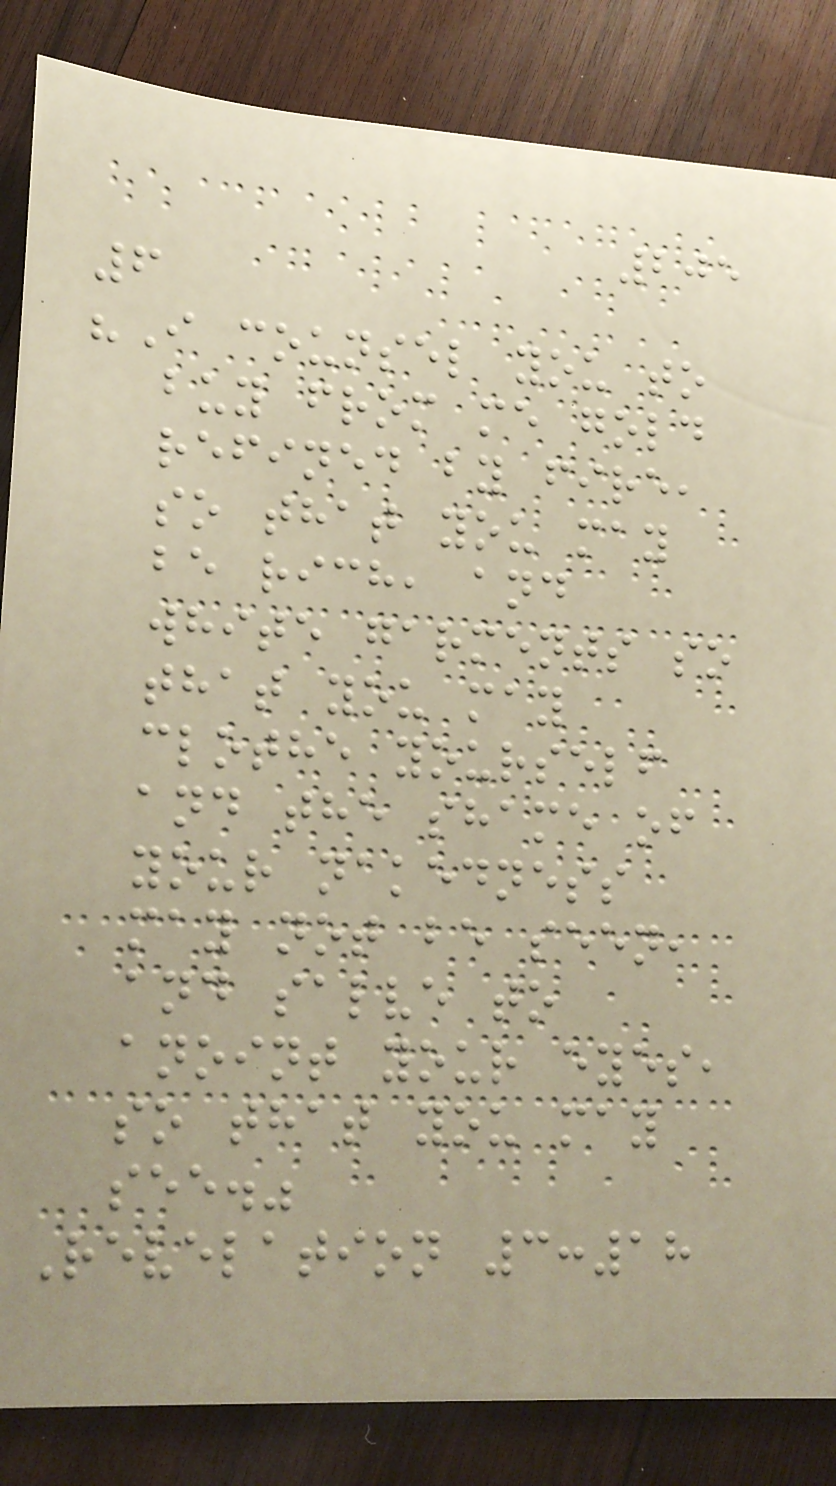205
6
"I counsel you to
buy from me gold
refined by fire,
so that you may
be rich, and
white garments so
that you may
clothe yourself
and the shame of
your nakedness
may not be seen,
and salve to
anoint your eyes,
so that you may
see."
Revelation 3:18
